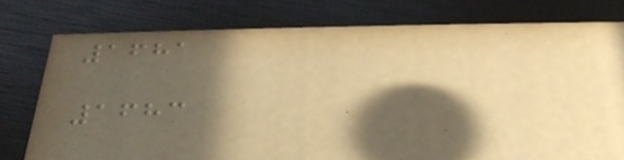1681
1683
